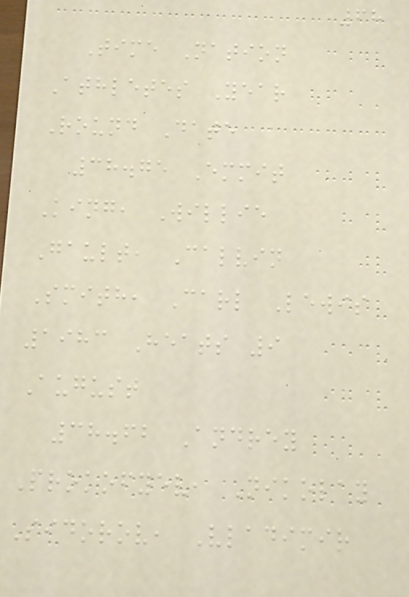68
Time Nation
Athletes Year
Round Date
38.75 Emmit
King, Willie
Gault, Calvin
Smith, Carl Lewis
1983 Heats 9
August
38.62 Andrey
Prokofyev, Nikolay
Sidorov, Vladimir
